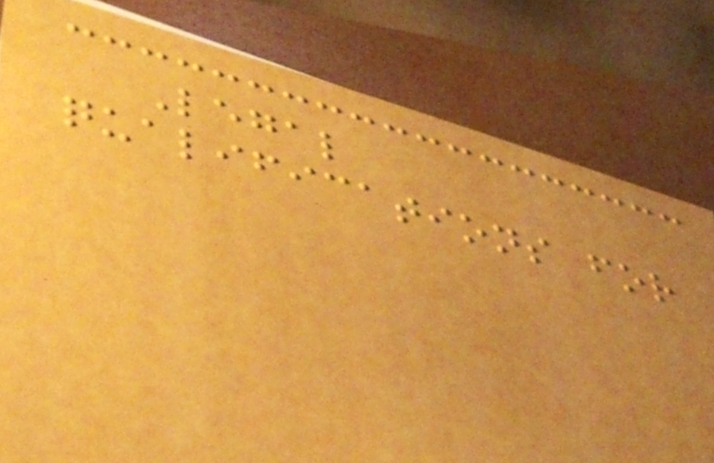Legal
qualifications for
